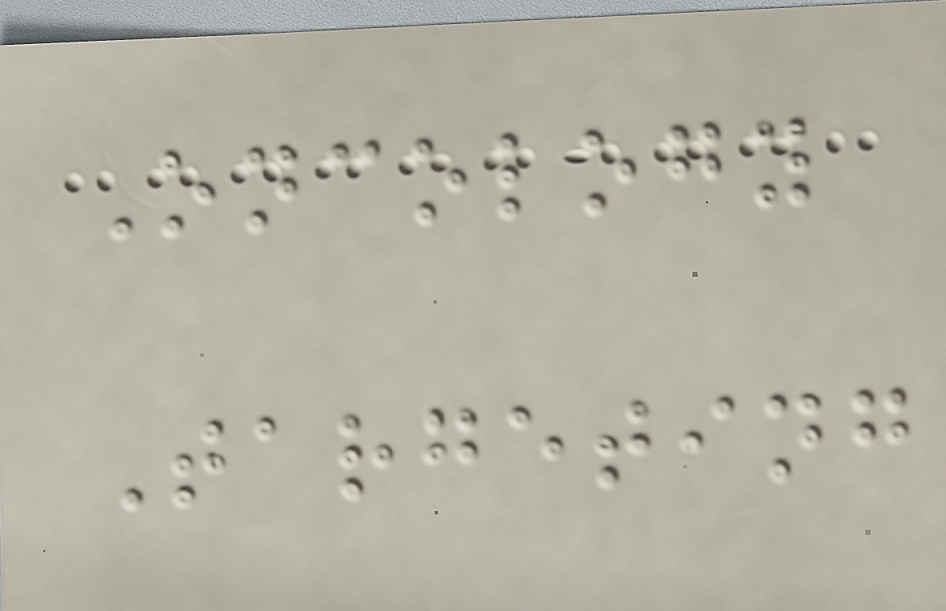Oncology
Targeting
